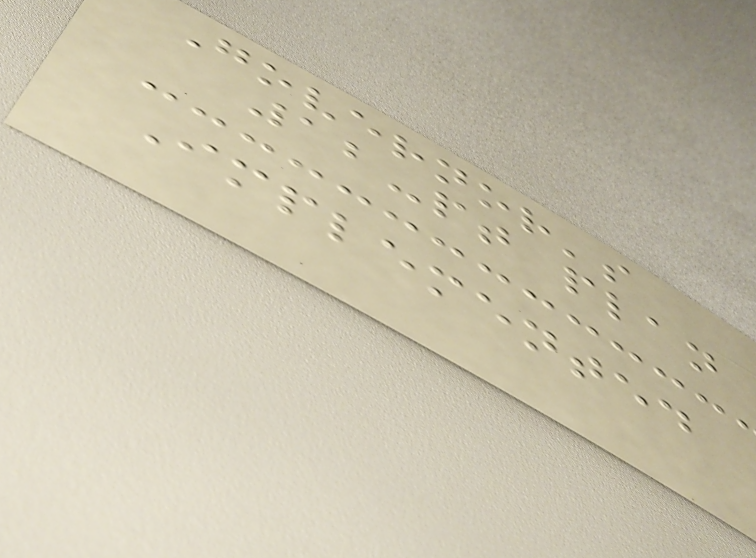Governor's
12-pt plan
Implemented
